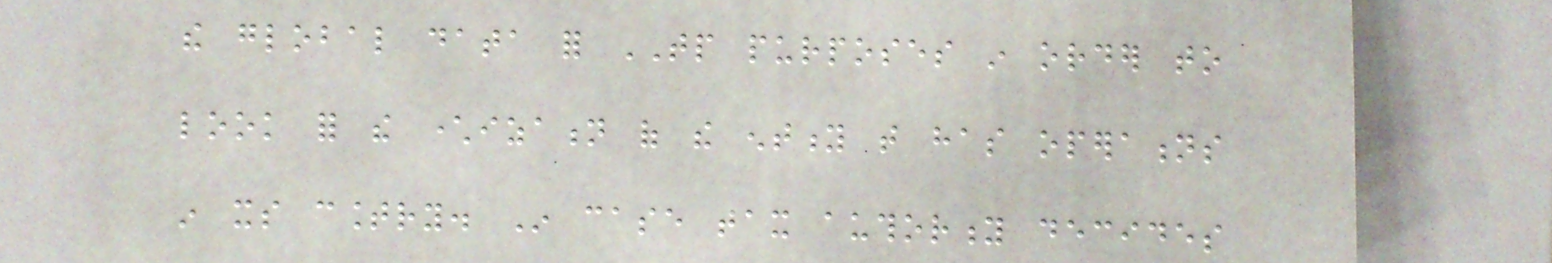the global data for TP purposes in order to
look for the characterization of the entity that has operations
in its country. In case tax authority decides
